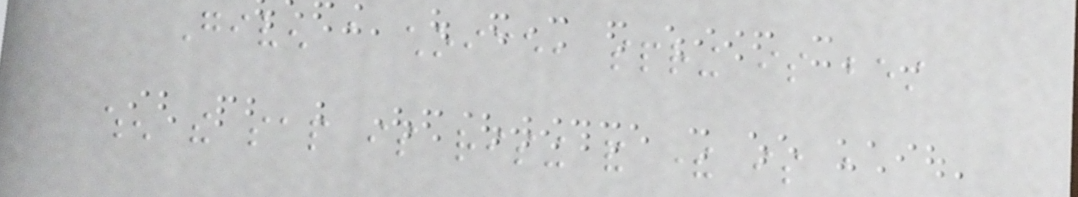Given a choice, spring is best
when the sap is rising and there is a
